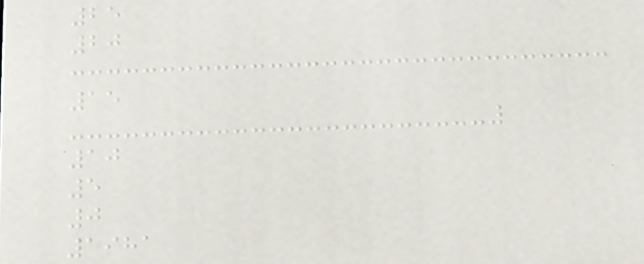25
20
15
10
5
0
1981
